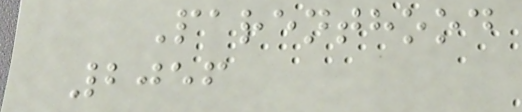Parenthood
2056
